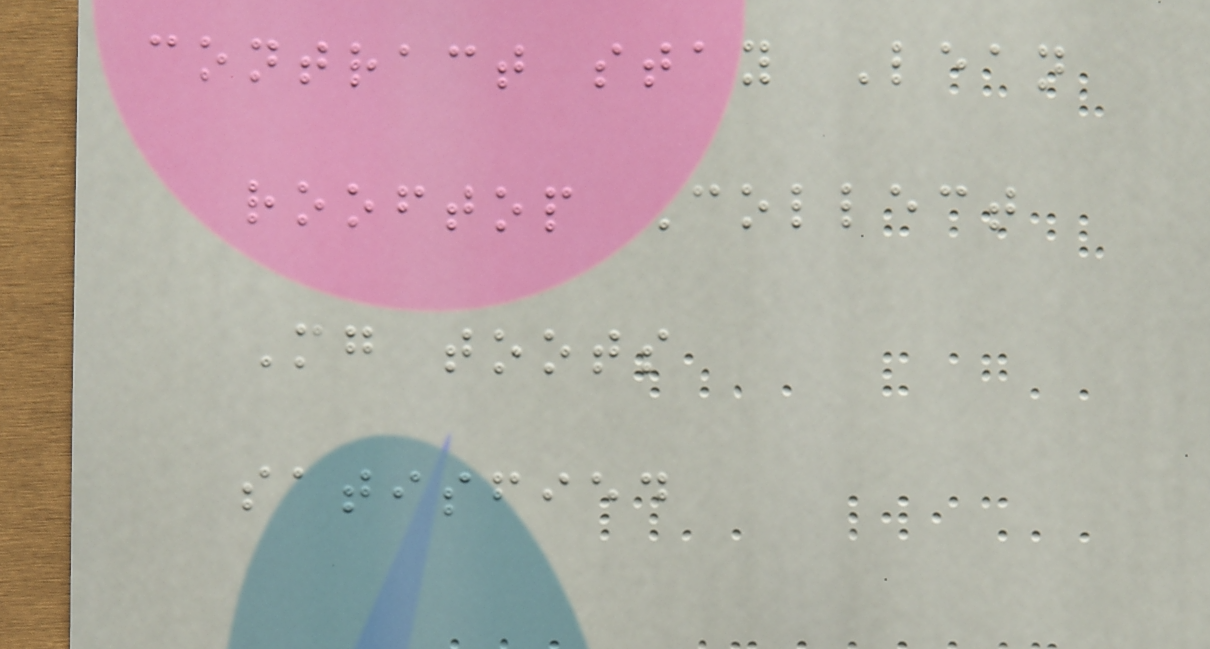contract stay Lean
rooftop Collect
Mg toots
satisfied
